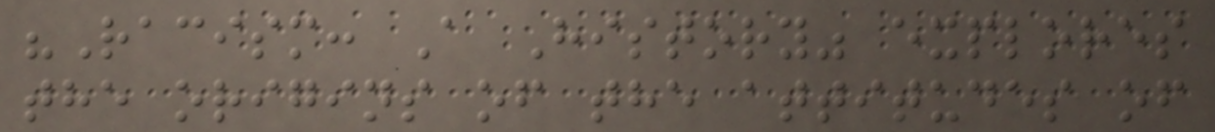"Racism: A History" explores
the origins of the attitudes of
